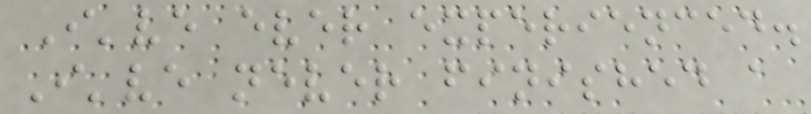I've ever experienced.
I've never finished a
